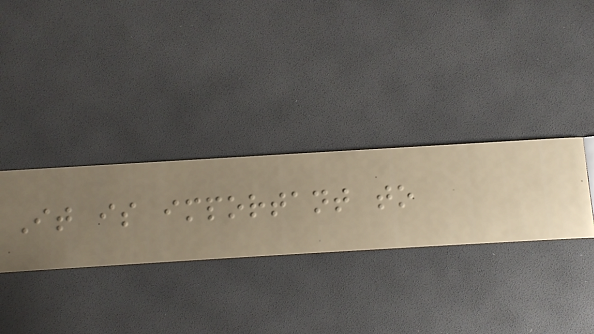It is important to
